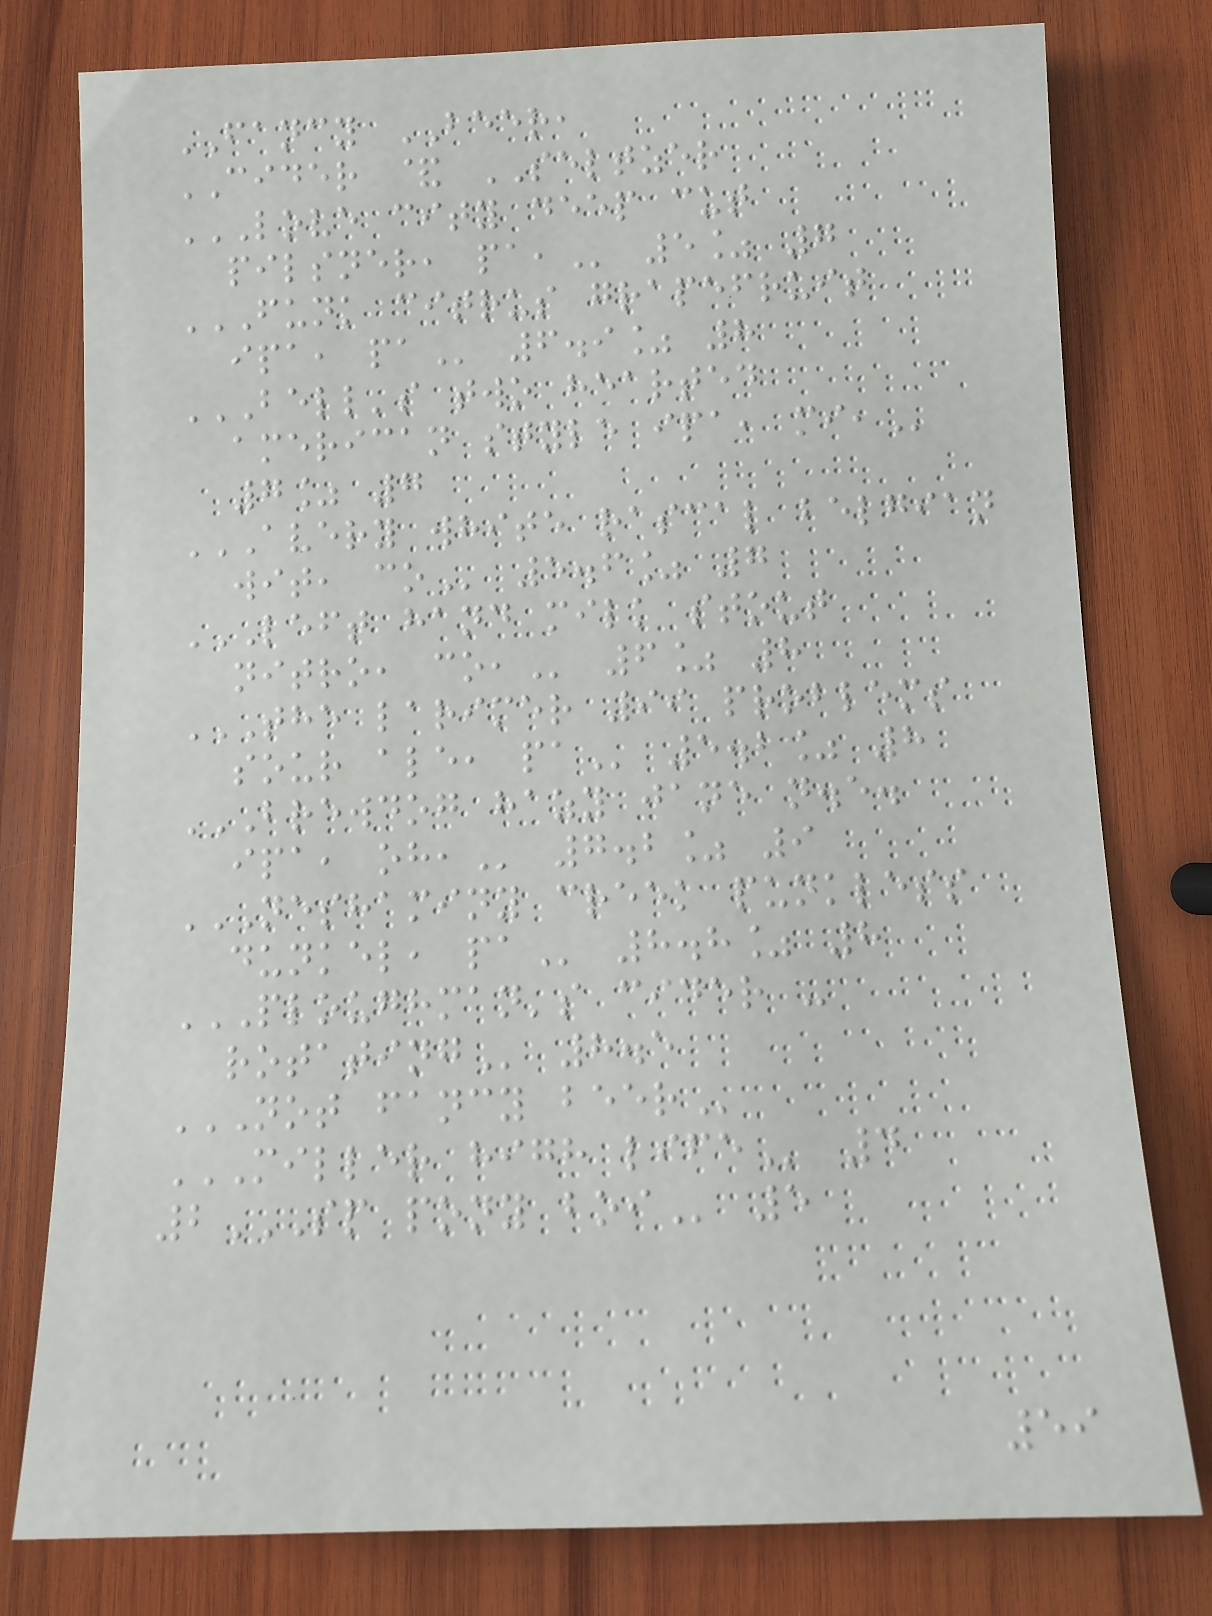FANCY BEER,
CIDER & SELTZER
LOVE CITY DEEP CUT
PILSNER, PA, 5% 7
FUNK CITRUS GRAPEFRUIT
IPA, PA 6.9% 8
BELL'S TWO HEARTED
AMERICAN STYLE IPA, MI,
7% 7
AVERY WHITE RASCAL BELGIAN
WIT, CO 5.6% 7
LEFT HAND MILK STOUT
NITRO, CO, 6% 8
THE LARIMER 99 PROBLEMS
SOUR ALE, PA 5.2% 8
BREWDOG HAZY JANE N.E.
IPA, OH, 7.2% 9
NESHAMINY CREEK PUNKLESS
DUNKEL, PA 8.8% 8
PLOUGHMAN'S CIDER -
ROTATING 8.5
NOT FANCY BEER
MILLER HIGH LIFE 4
2SP PONY BOI 5
59
